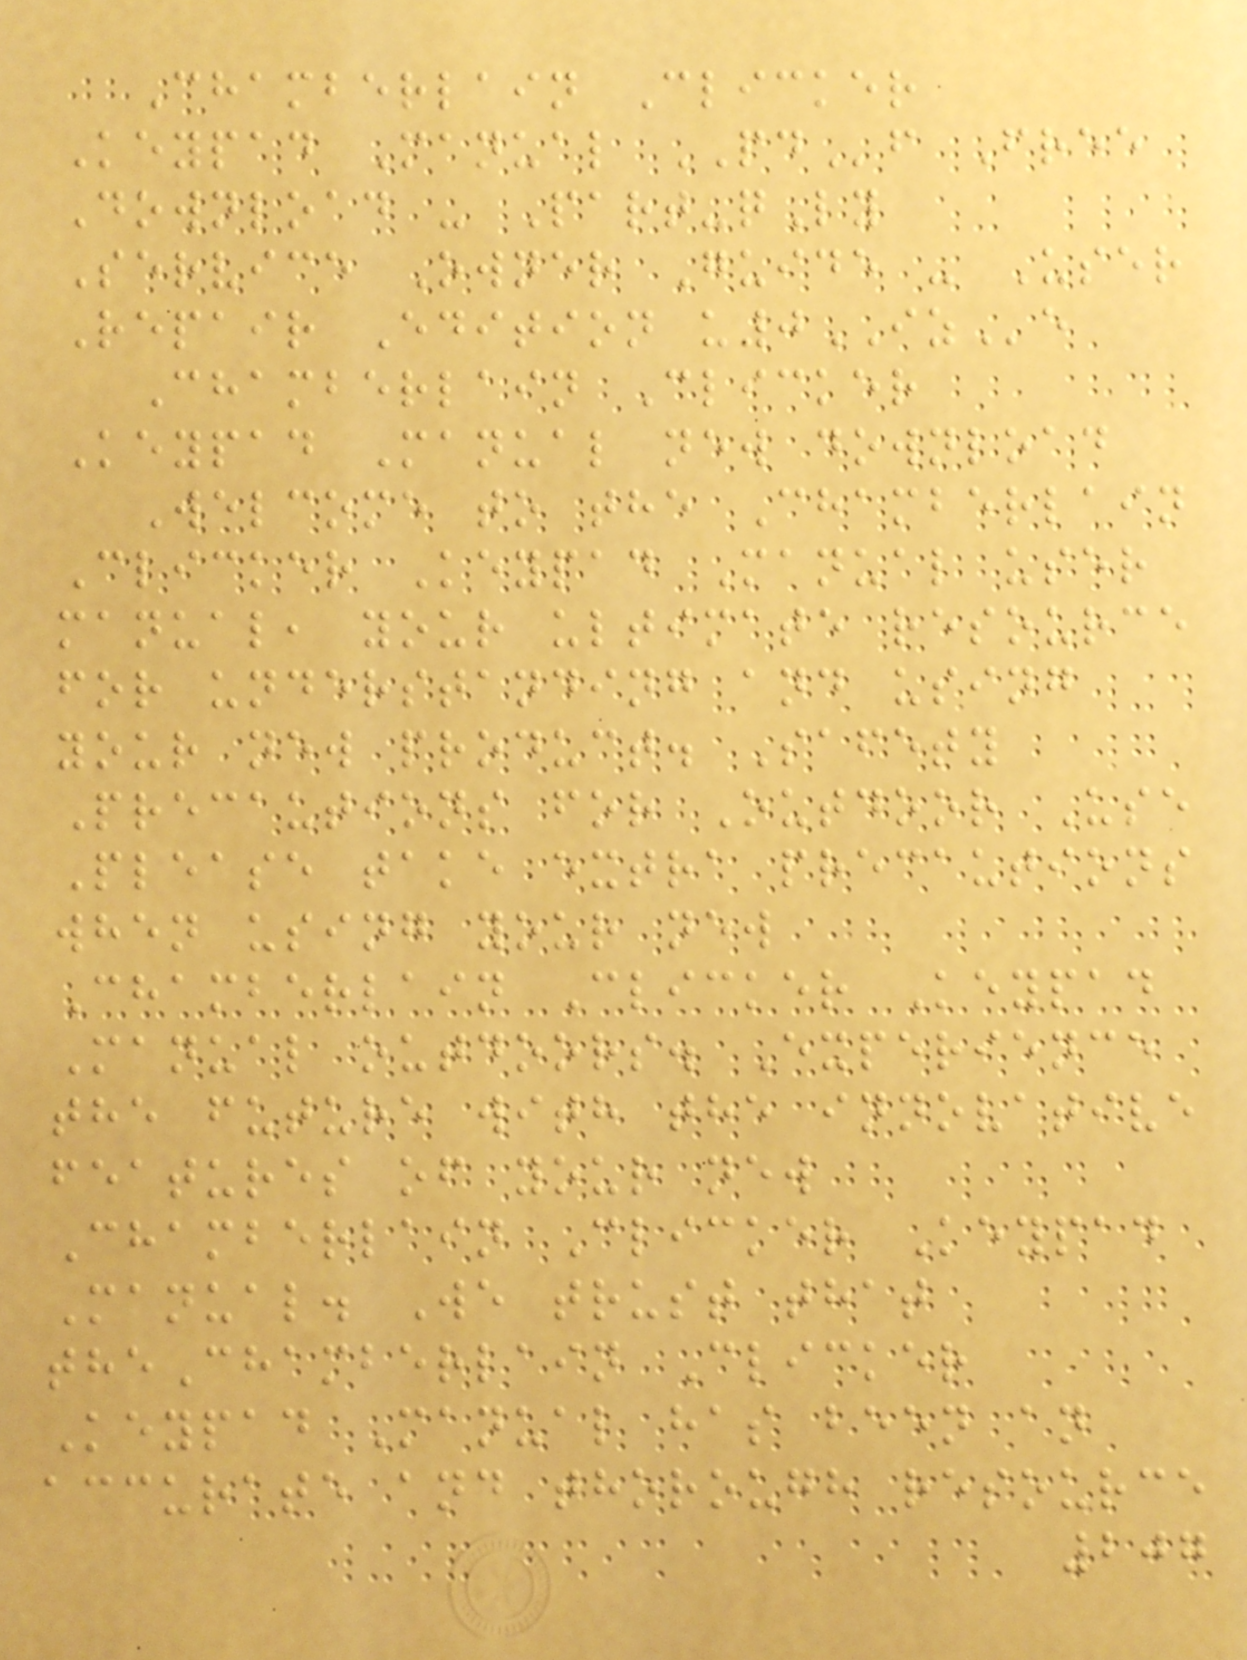Chamberlain Clicker
Keypad Manual PDf Free
Download - Part-qLy
Service Owner Guide - User
Repair Edition u0IZe
Chamberlain Clicker
Keypad Manual new download
Welcome to the Chamberlain
Clicker Keypad Manual user
manual, your ultimate resource
for understanding and using
your new product. Safety
Precautions for Outdoor Use
Please take extra precautions
when using your new
Chamberlain Clicker Keypad
Manual outdoors. Experience
the future with the innovative
features of your new
Chamberlain Clicker Keypad
Manual. We trust that
theChamberlain Clicker
Keypad Manual has been an
accurate and thorough resource
207
